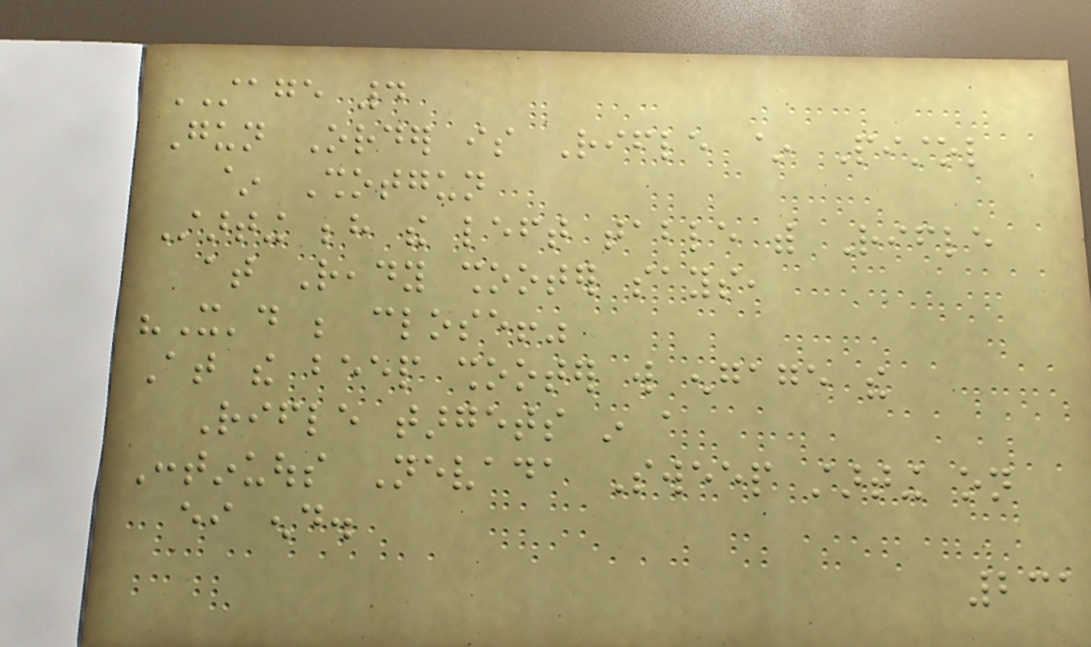STAGE 4
Gun Order is Rifle ~ Pistol
~ Shotgun
Starting behind the left table with Rifle
at Ready shooter says,
"It'd be close!"
At the beep shooter will engage the
Rifle targets in a
Continuous Nevada Sweep starting on
either end.
231
